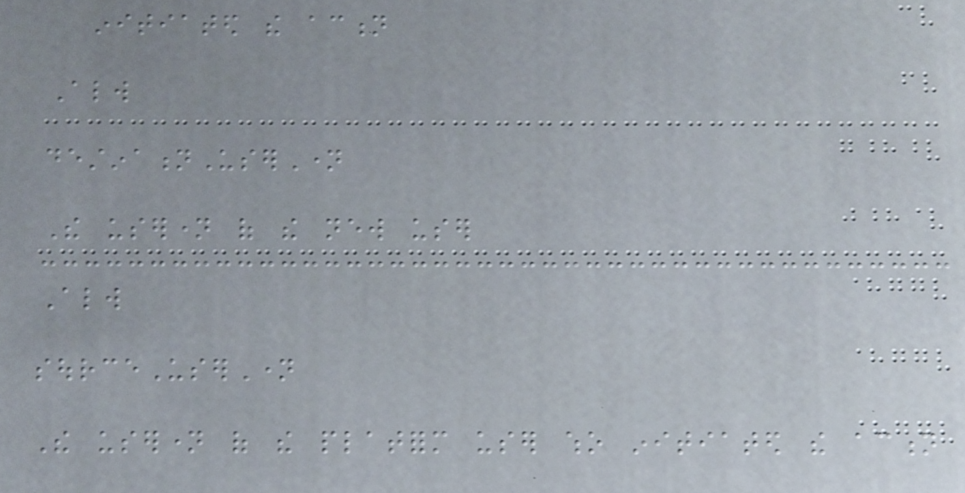initiated the action
Always
destinationUserName
The username of the new user
Always
sourceUserName
The username of the platform user who initiated the action
